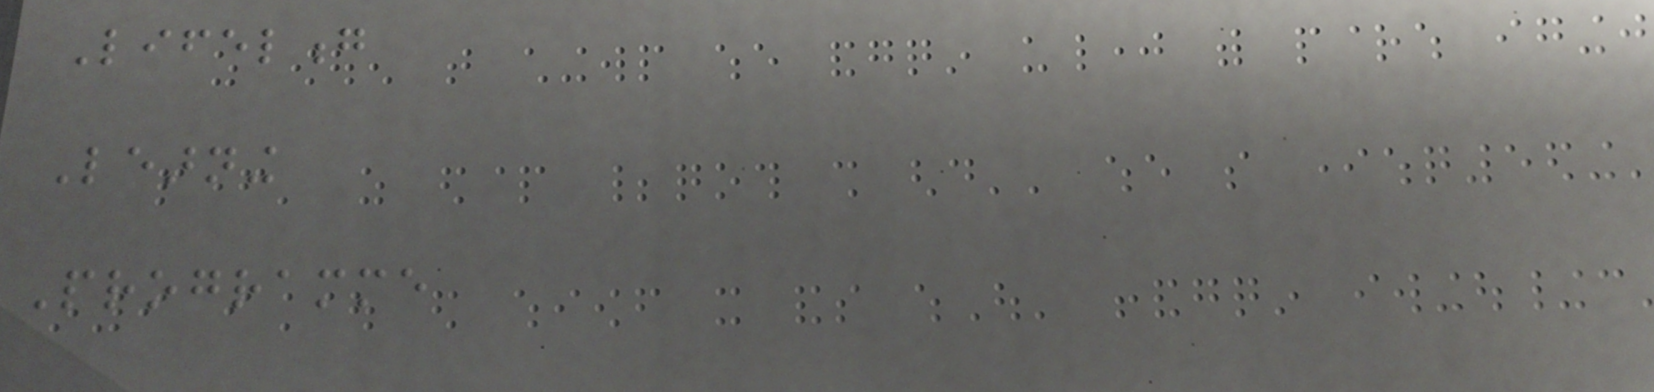Lifelong
Learning
Programme
